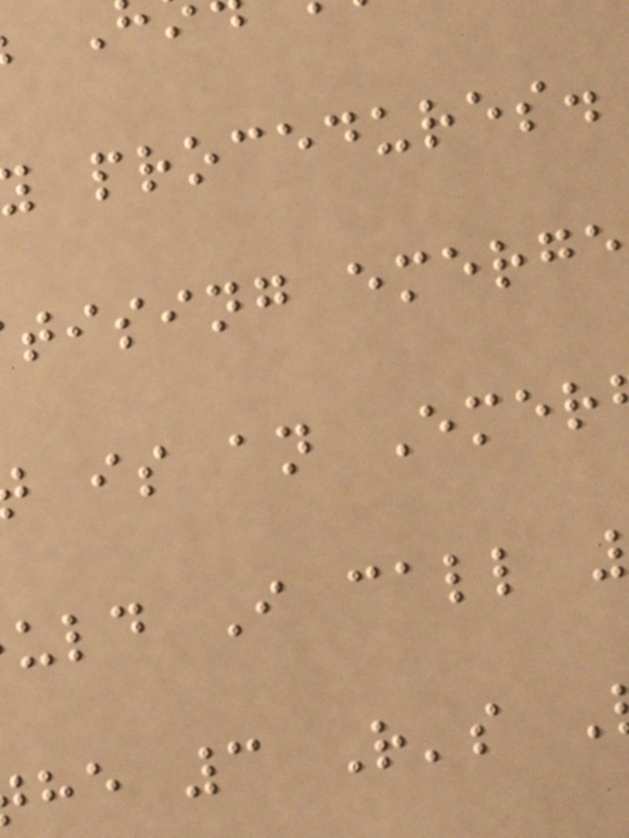procedures.
tising emerge
is an Emer
uld I call
he 3 R's
